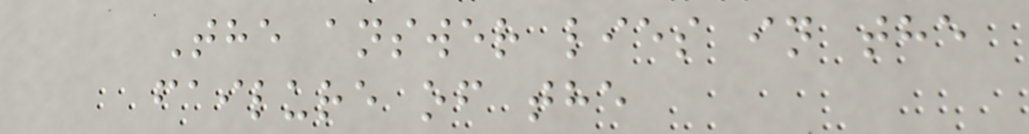The answer lies in the
failure of the
